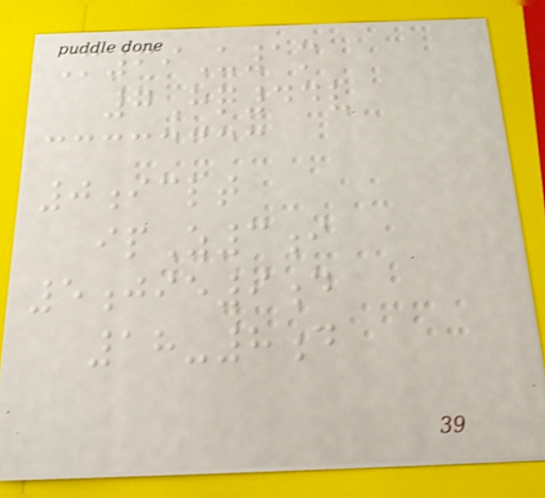M69U1m
7Hq44v
0iclt
ipZ3i
5jie9d
18-8d
